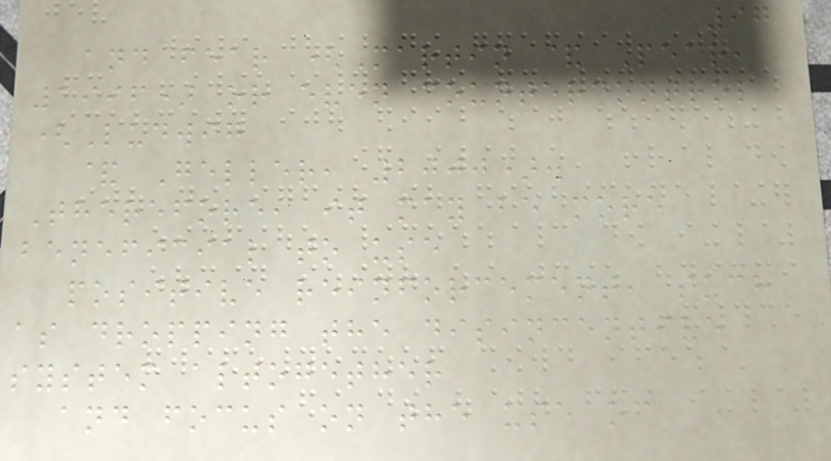97
and fear (Martin & Pear,
1996) or even countercontrol
(Ludwig
& Geller, 2000).
Therefore, it may be more
beneficial to use
positive reinforcement, such
as dropping the disincentive
system altogether
and focus on the use of
